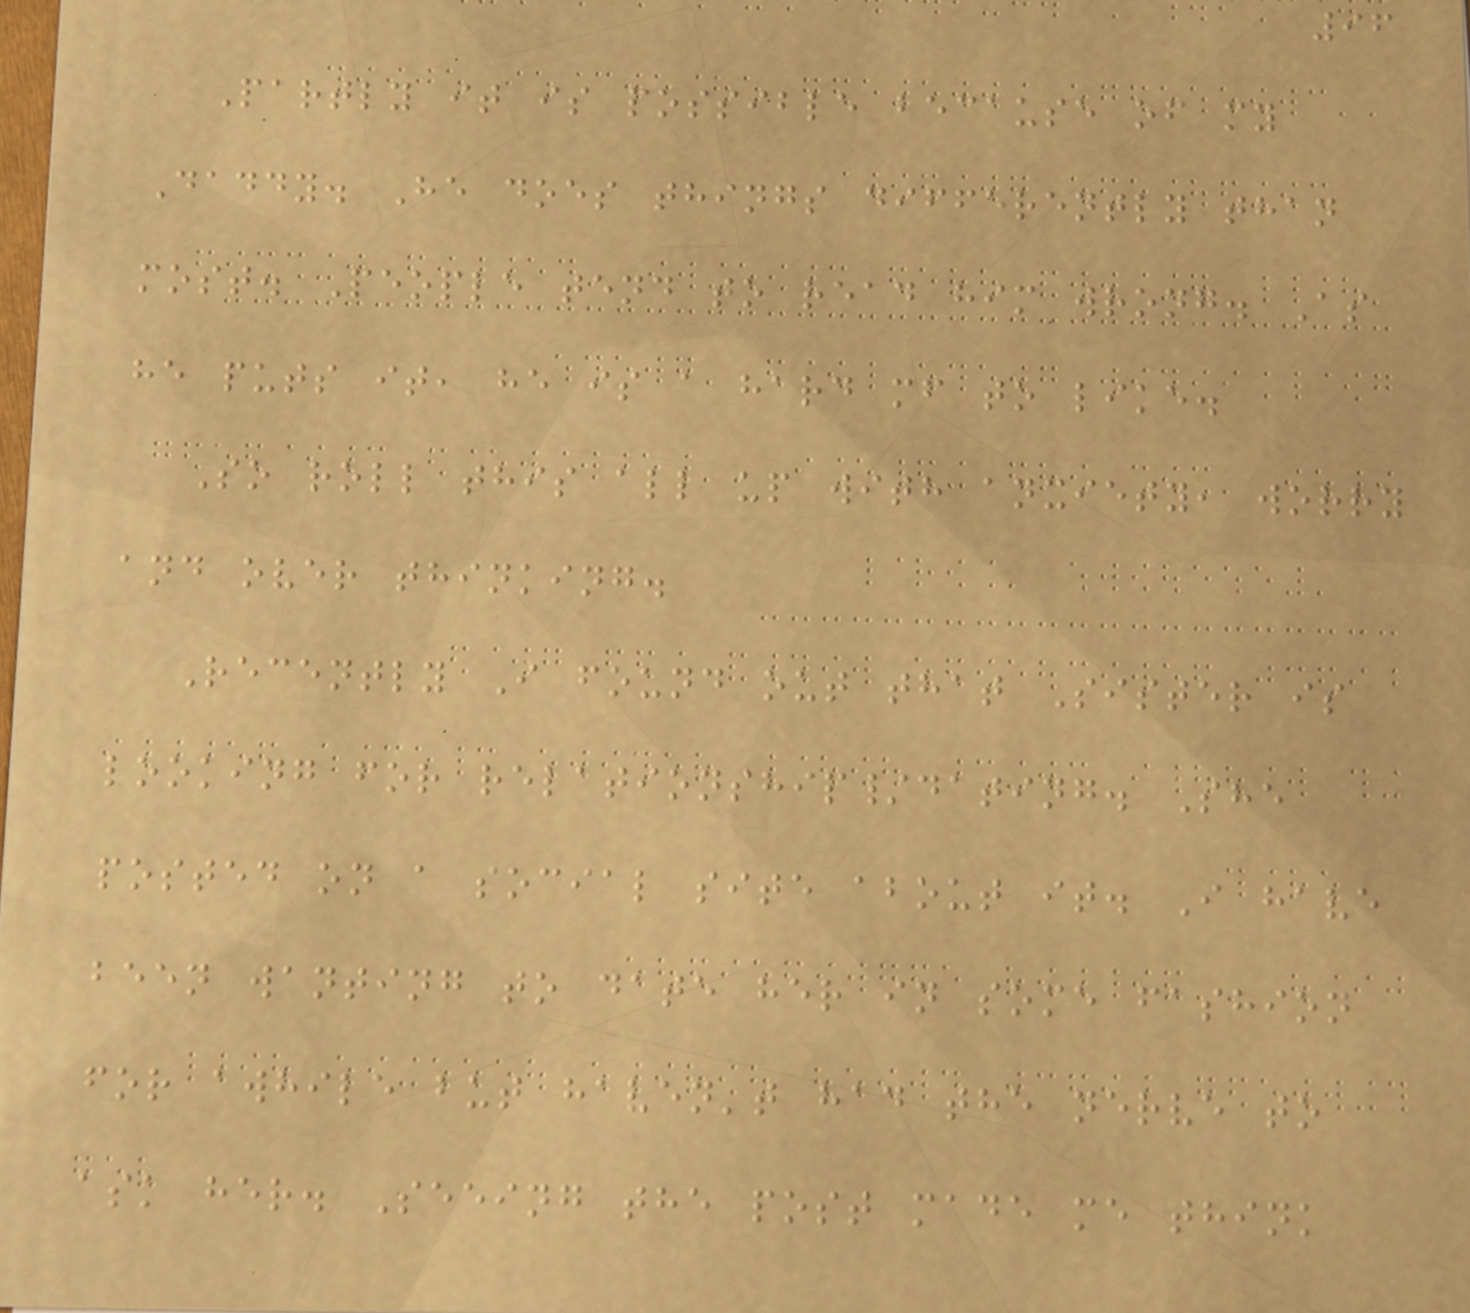96
Partly it is possible because of my
Daddy. He does things differently than
most. People tend to read him wrong. As
he puts it, he is a hard mf to like.
So roll this all up with anxiety, worry
and over thinking.
Recently I found out that Sister is
looking for relationship/dating. She
posted on a social site about it. I have
been wanting to date her in some fashion
for awhile but haven't had the nerve to
ask her. Seeing the post made me think
